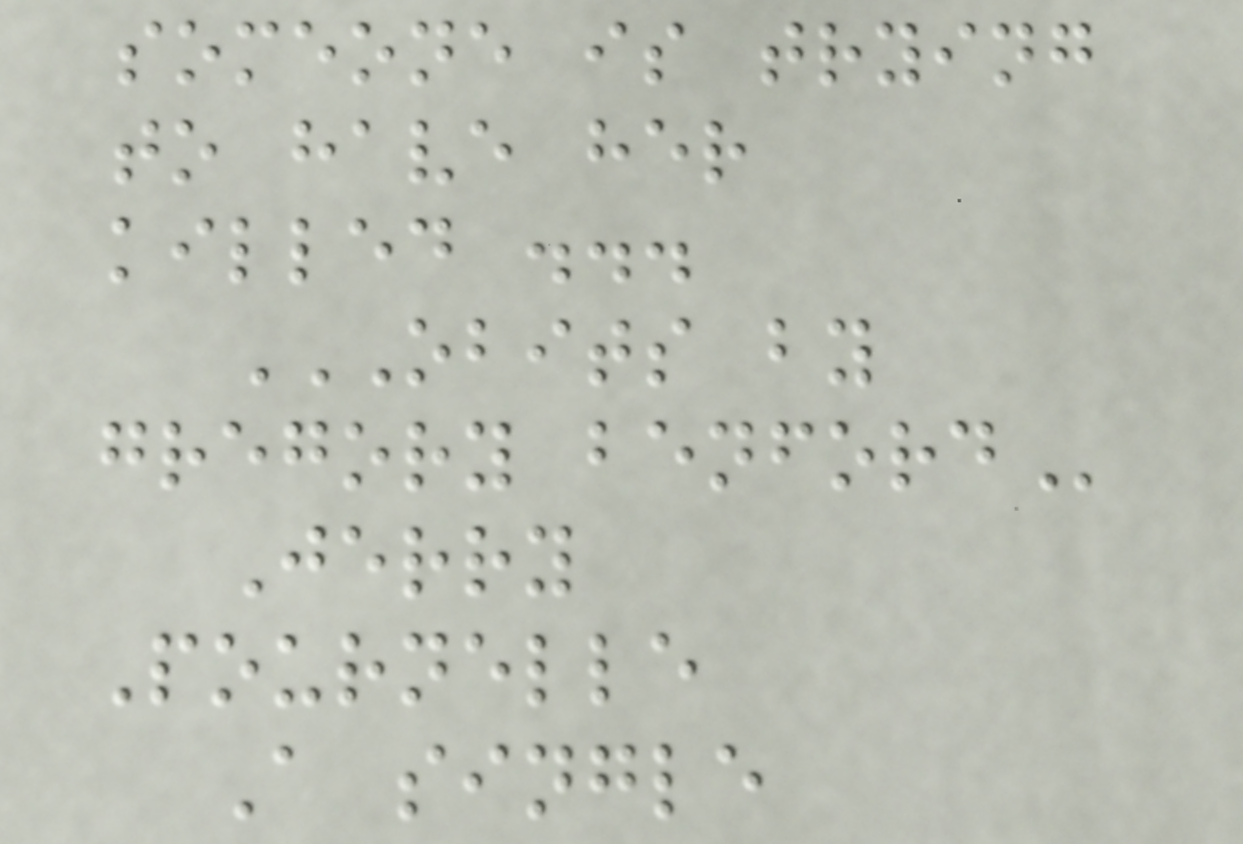someone is trying
to have her
killed ...
OBITS BY
GREGORY BENFORD
Jerry
Pournelle
A single
